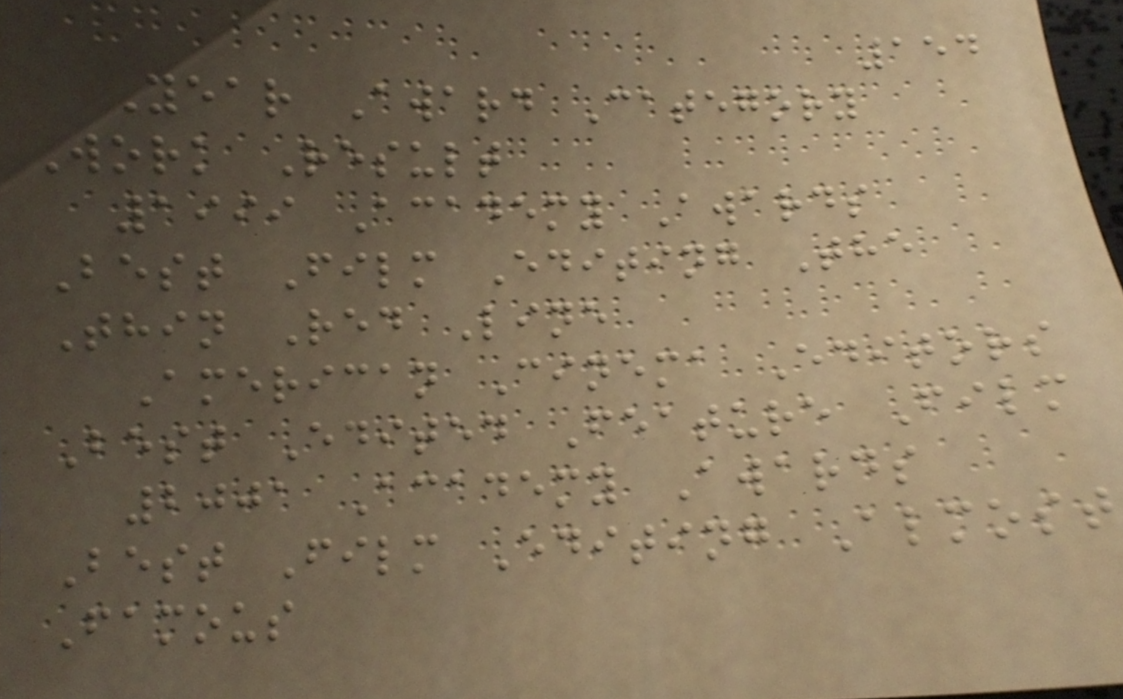154
Year Award Category
Work Result
1999 Academy Awards
Best Film Editing The
Thin Red Line
American Cinema Editors
Best Edited Feature Film
2001 Academy Awards
Best Film Editing Almost
Famous
